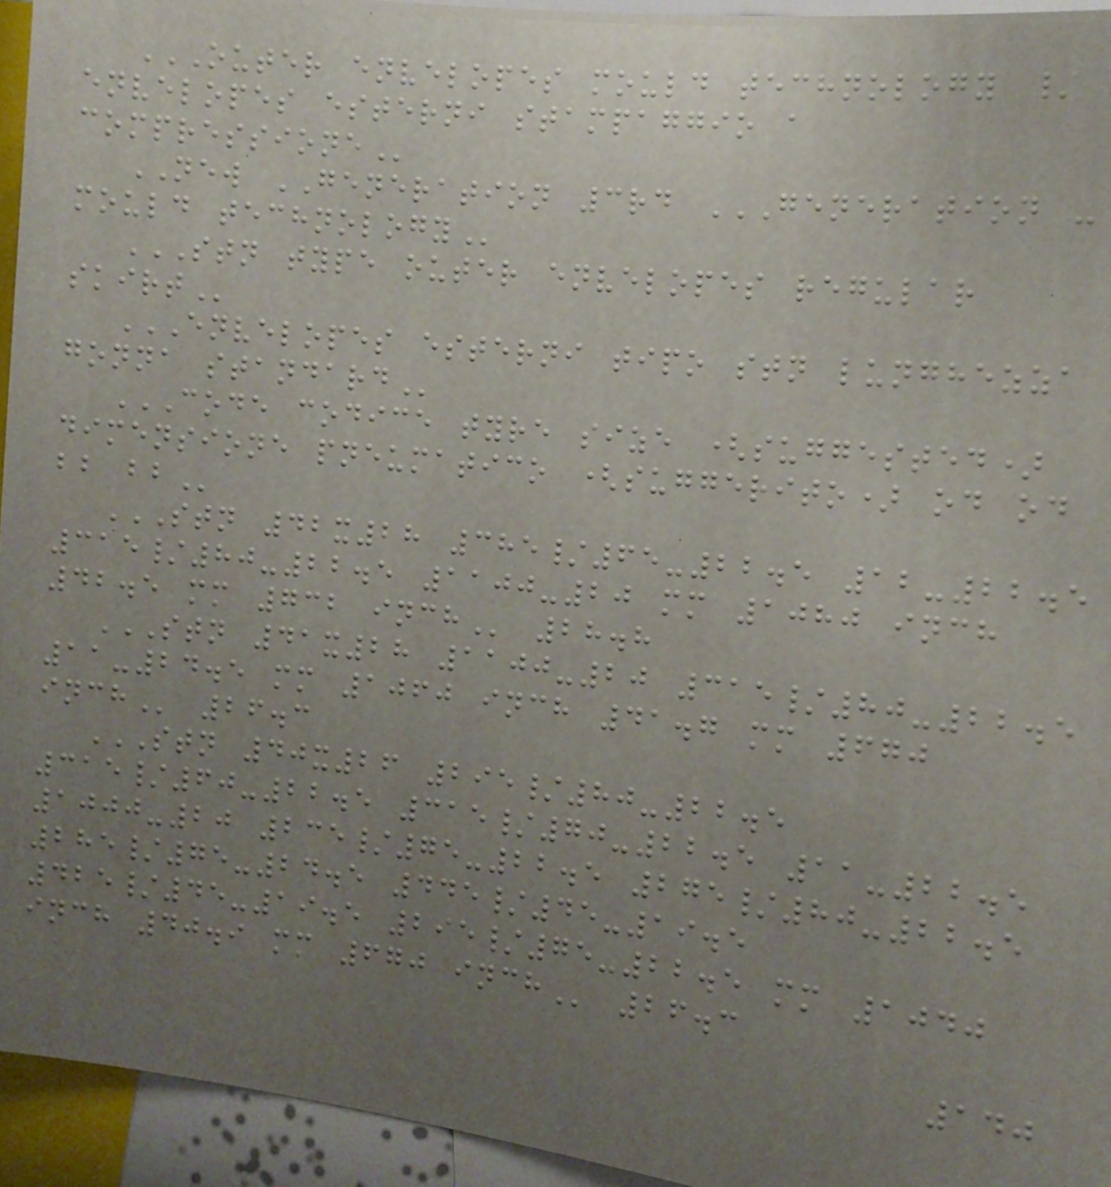OUTER ENVELOPES MOULD TECHNOLOGY /
ENVELOPES ESTERNI STAMPAGGIO A
COMPRESSIONE
NEW GENERATION 3rd GENERATION -
MOULD TECHNOLOGY
STN TYPE OUTER ENVELOPES REGULAR
SKIRT
ENVELOPES ESTERNI TIPO STN LUNGHEZZA
GONNA STANDARD
CODE CODICE TYRE SIZE (SUGGESTED)
DIMENSIONE PNEUMATICO (SUGGERITO) OD OD
BB BB
STN 42X28 385/65-22.5 12-22.5
315/80-22.5 1100-20 MM 1080 INCH
42.5 MM 732 INCH 28.8
STN 41X28 1100-20 315/80-22.5
11-24.5 MM 1060 INCH 41.7 MM 670
INCH 26.3
STN 40X26 295/80-22.5
315/60-22.5 315/70-22.5 11-22.5
1000-20 235/75-22.5 275/80-22.5
285/75-24.5 445/45-19.5
425/45-19.5 295/75-22.5 MM 1040
INCH 40.9 MM 670 INCH 26.3
140
